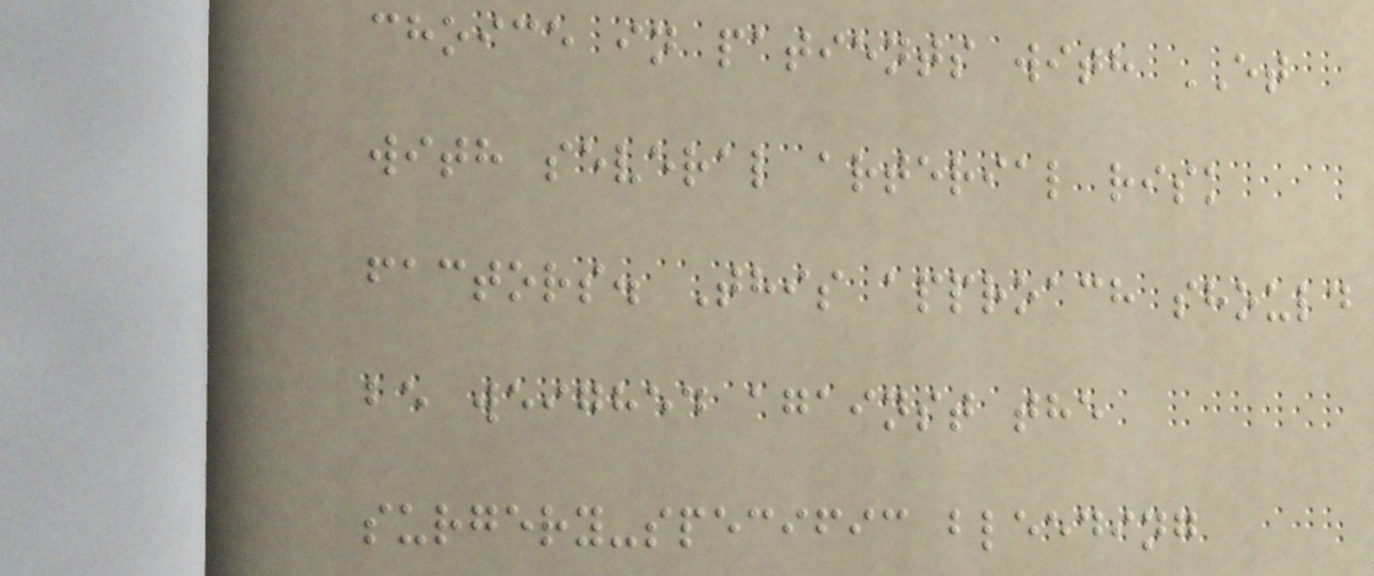choice in patients with ET
with several arterial risk
factors. This approach should
be weighed against the
surgery-specific bleeding
